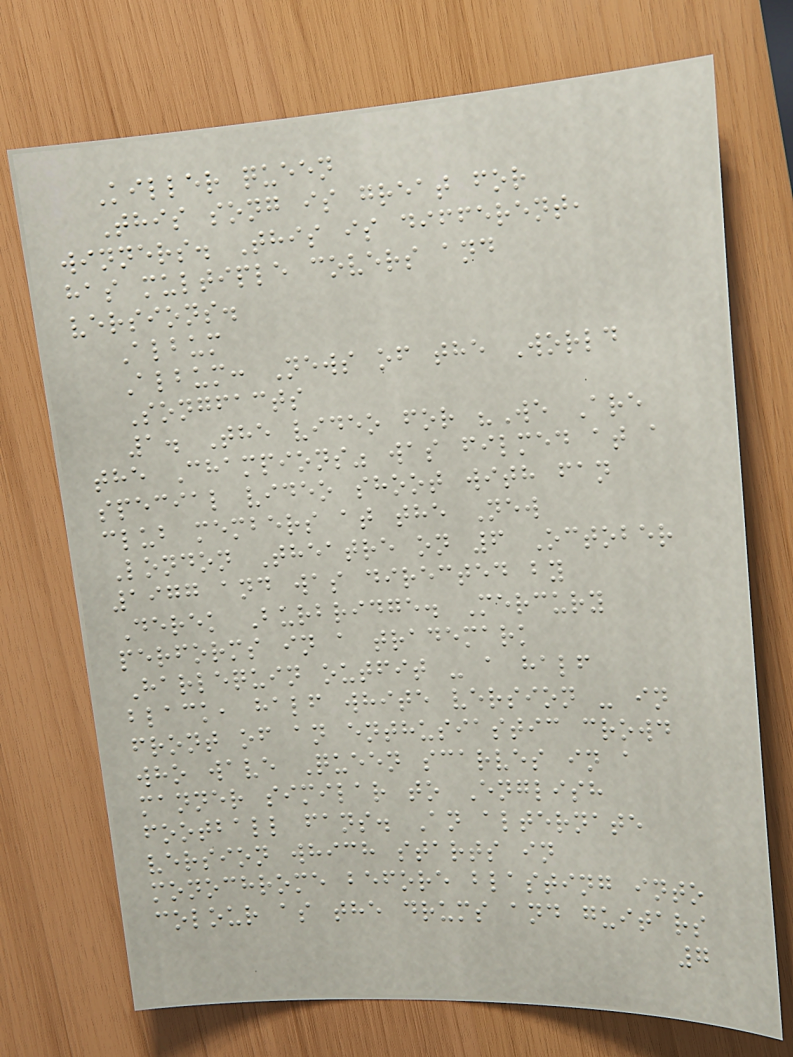Killer queen
This song is great for
winners. This is different,
has multiple covers and
versions.
Album
Album: News of the World
Songfacts
1. The video for "We Are
the Champions" was filmed at a
special video shoot with fan
club members at the New
London Theatre on 6 October
1977 and was directed by
Derek Burbridge. Mercury
performs in a trademark
Harlequin outfit - a half
black, half white version - in
front of an enthusiastic crowd
who wave Queen scarves in a
manner similar to English
football fans. An alternate
version which starts in
monochrome before blasting into
colour as the drums and guitars
7
